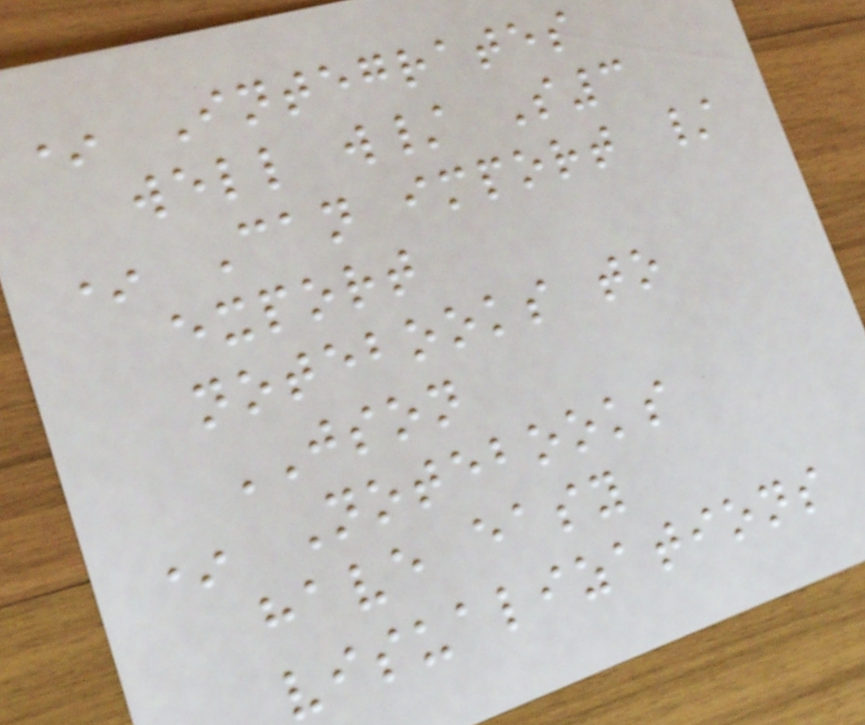* Integrates
well w/ S3
* Can import /
export
notebooks to
JSON
* Notebooks
have easy
visualizations
